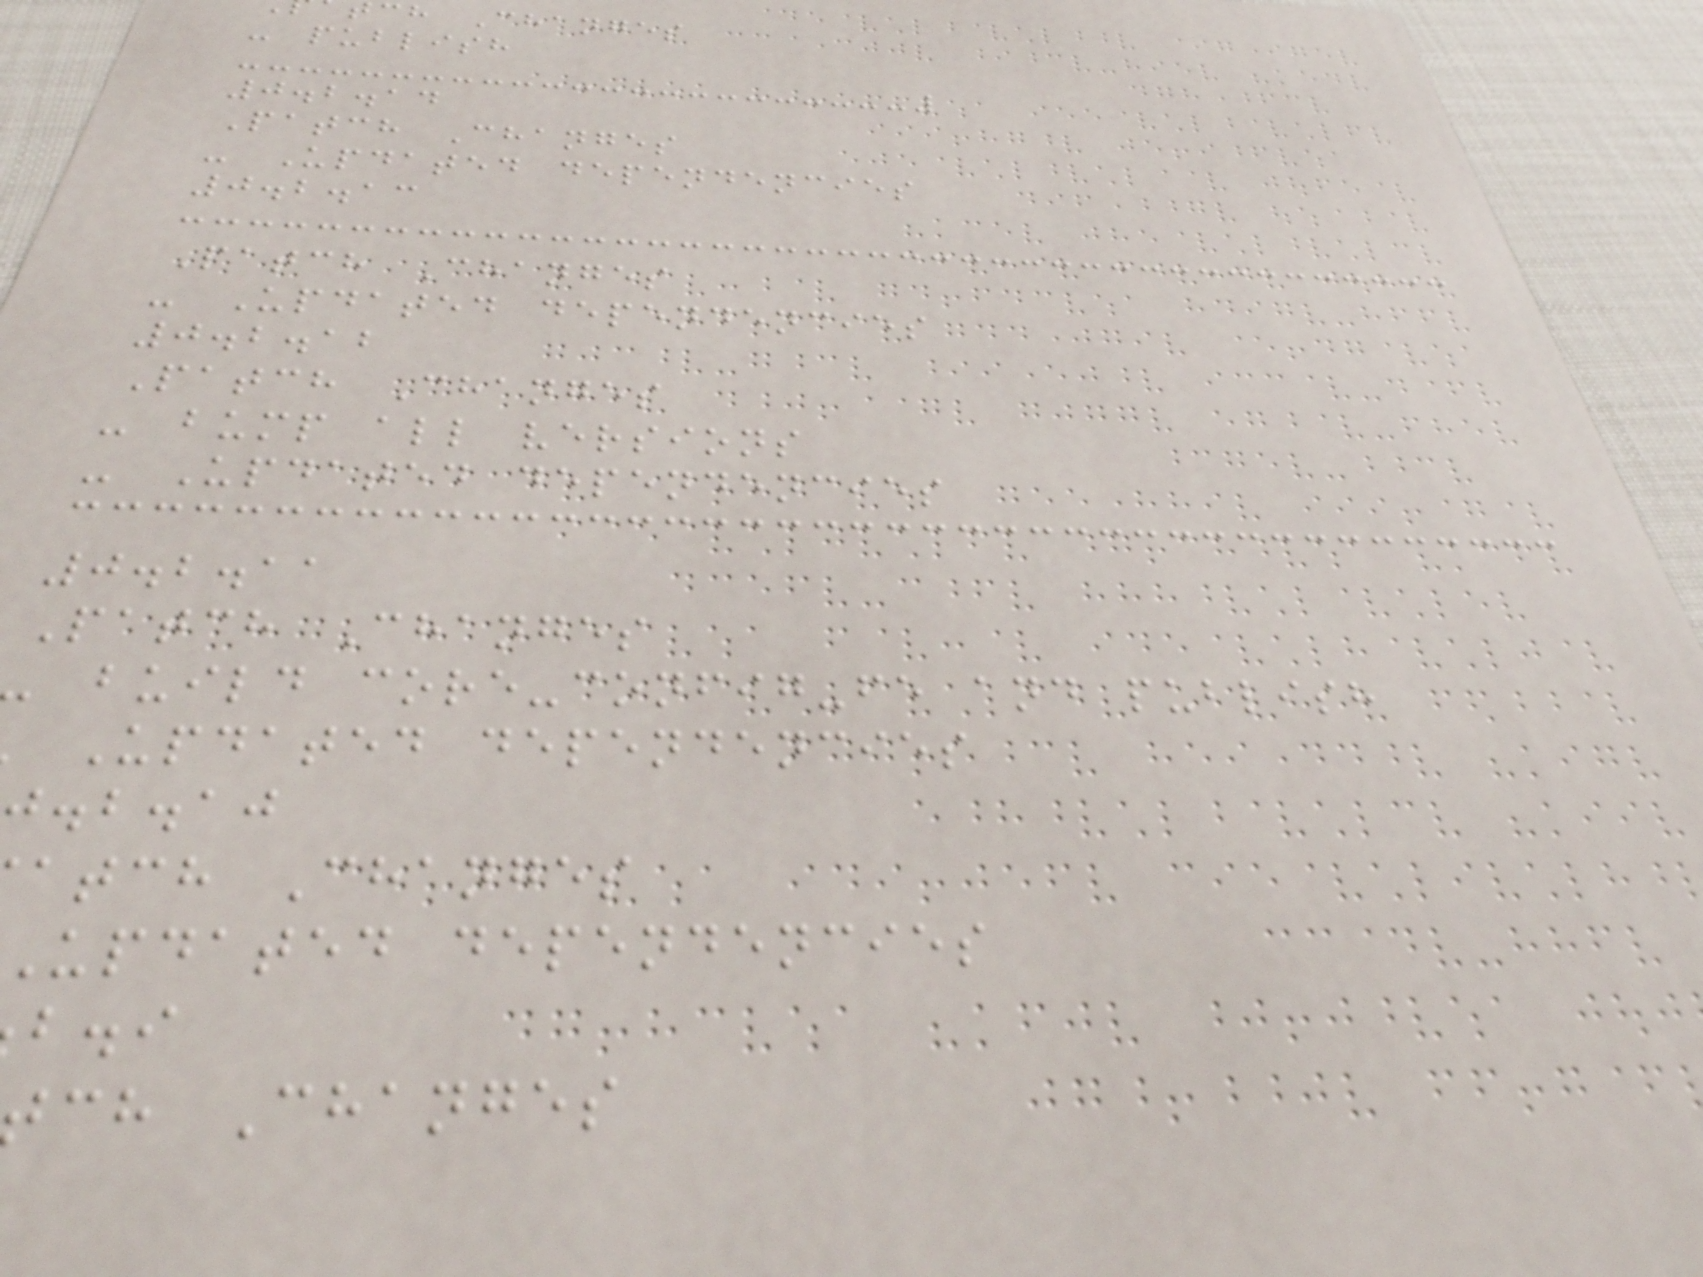ch Changes
- publish
0.2.14
Patch Changes
- Updated dependencies
0.2.13
Patch Changes
- Updated dependencies
0.2.12
Patch Changes
- bump all versions
- Updated dependencies
0.2.11
Patch Changes
build core-config-fe and publish
Updated dependencies
.b.aj
atch Changes
updated dependencies
ch Changes
